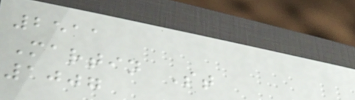2511
Martin St
1007
